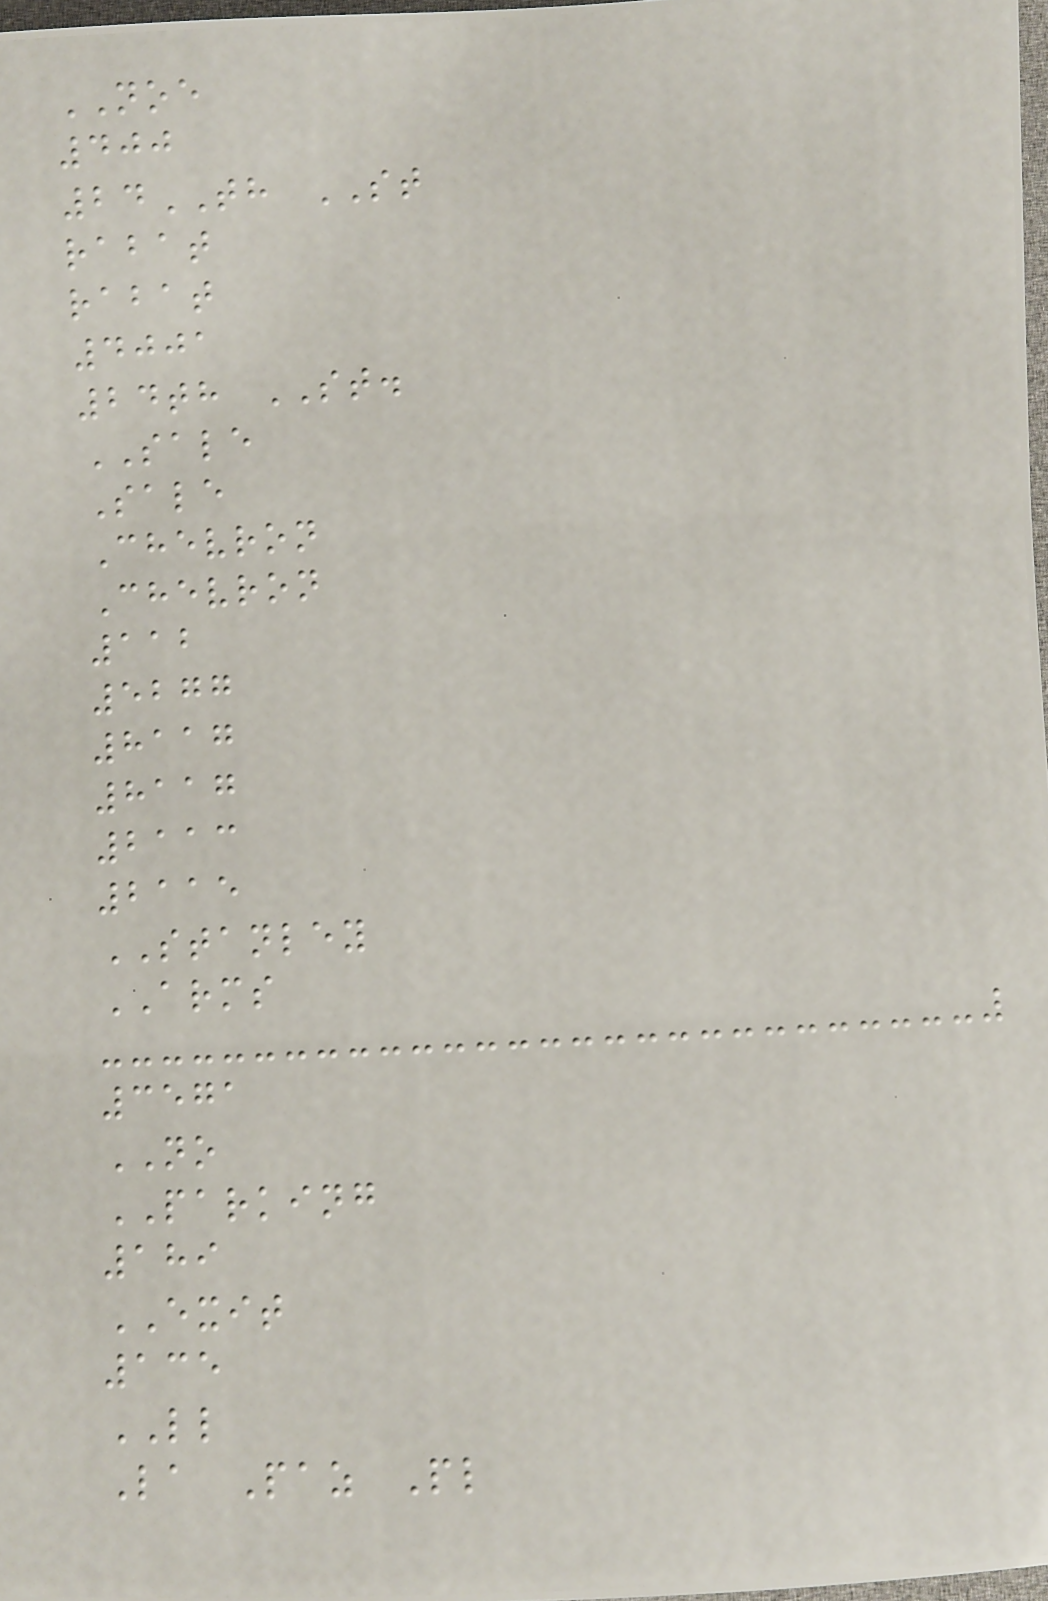NOE
400
24TH ST
rabat
rabat
4001
24th ST.
SALE
Sale
Chevron
Chevron
112
5277
8117
8117
2113
2115
STANLEY
ARMS
3571
NO
PARKING
189
EXIT
135
LL
La Paz Pl
